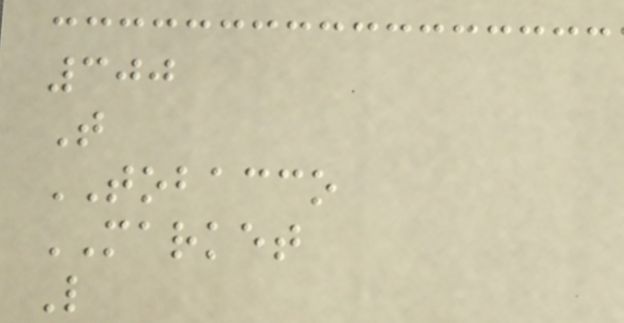300
T
TOBACCO
MARKET
L
